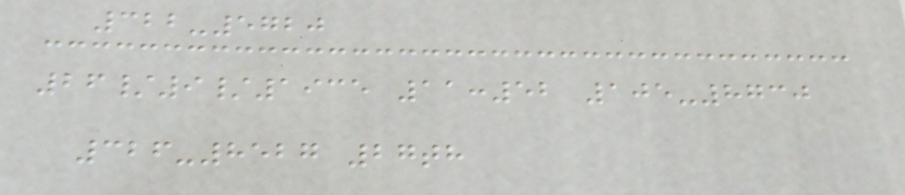322-5720
26/9/1935 11:52 105-8730
326-8527 27th
